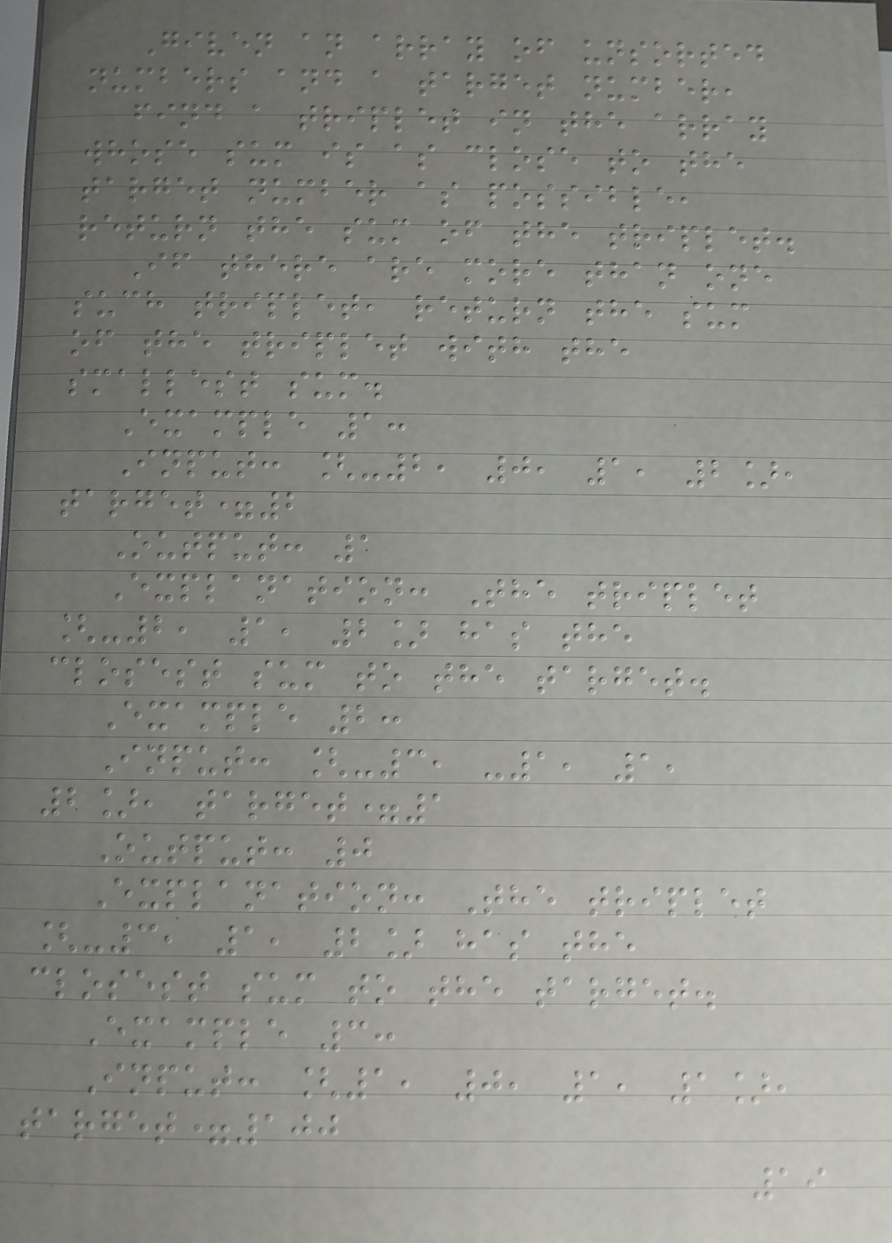Given an array of unsorted
numbers and a target number,
find a triplet in the array
whose sum is as close to the
target number as possible,
return the sum of the triplet.
If there are more than one
such triplet, return the sum
of the triplet with the
smallest sum.
Example 1:
Input: [-2, 0, 1, 2],
target=2
Output: 1
Explanation: The triplet
[-2, 1, 2] has the
closest sum to the target.
Example 2:
Input: [-3, -1, 1,
2], target=1
Output: 0
Explanation: The triplet
[-3, 1, 2] has the
closest sum to the target.
Example 3:
Input: [1, 0, 1, 1],
target=100
19
